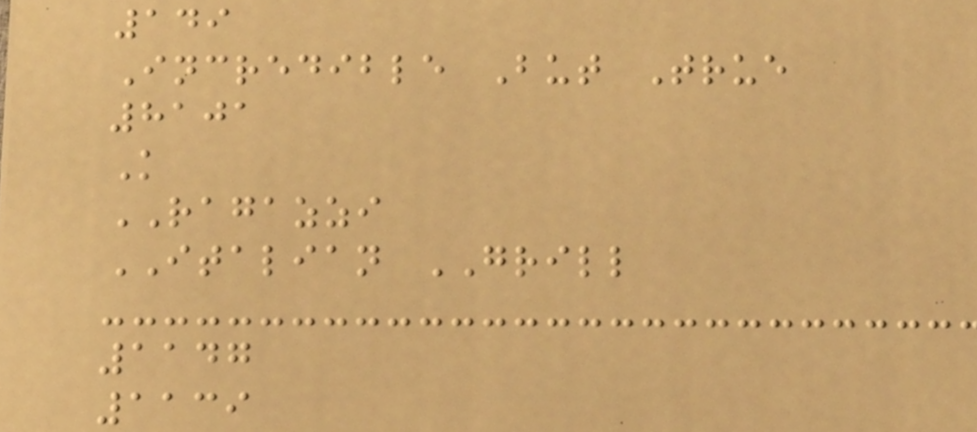149
Incredible But True
8101
K
RAGAZZI
ITALIAN GRILL
1147
1139
